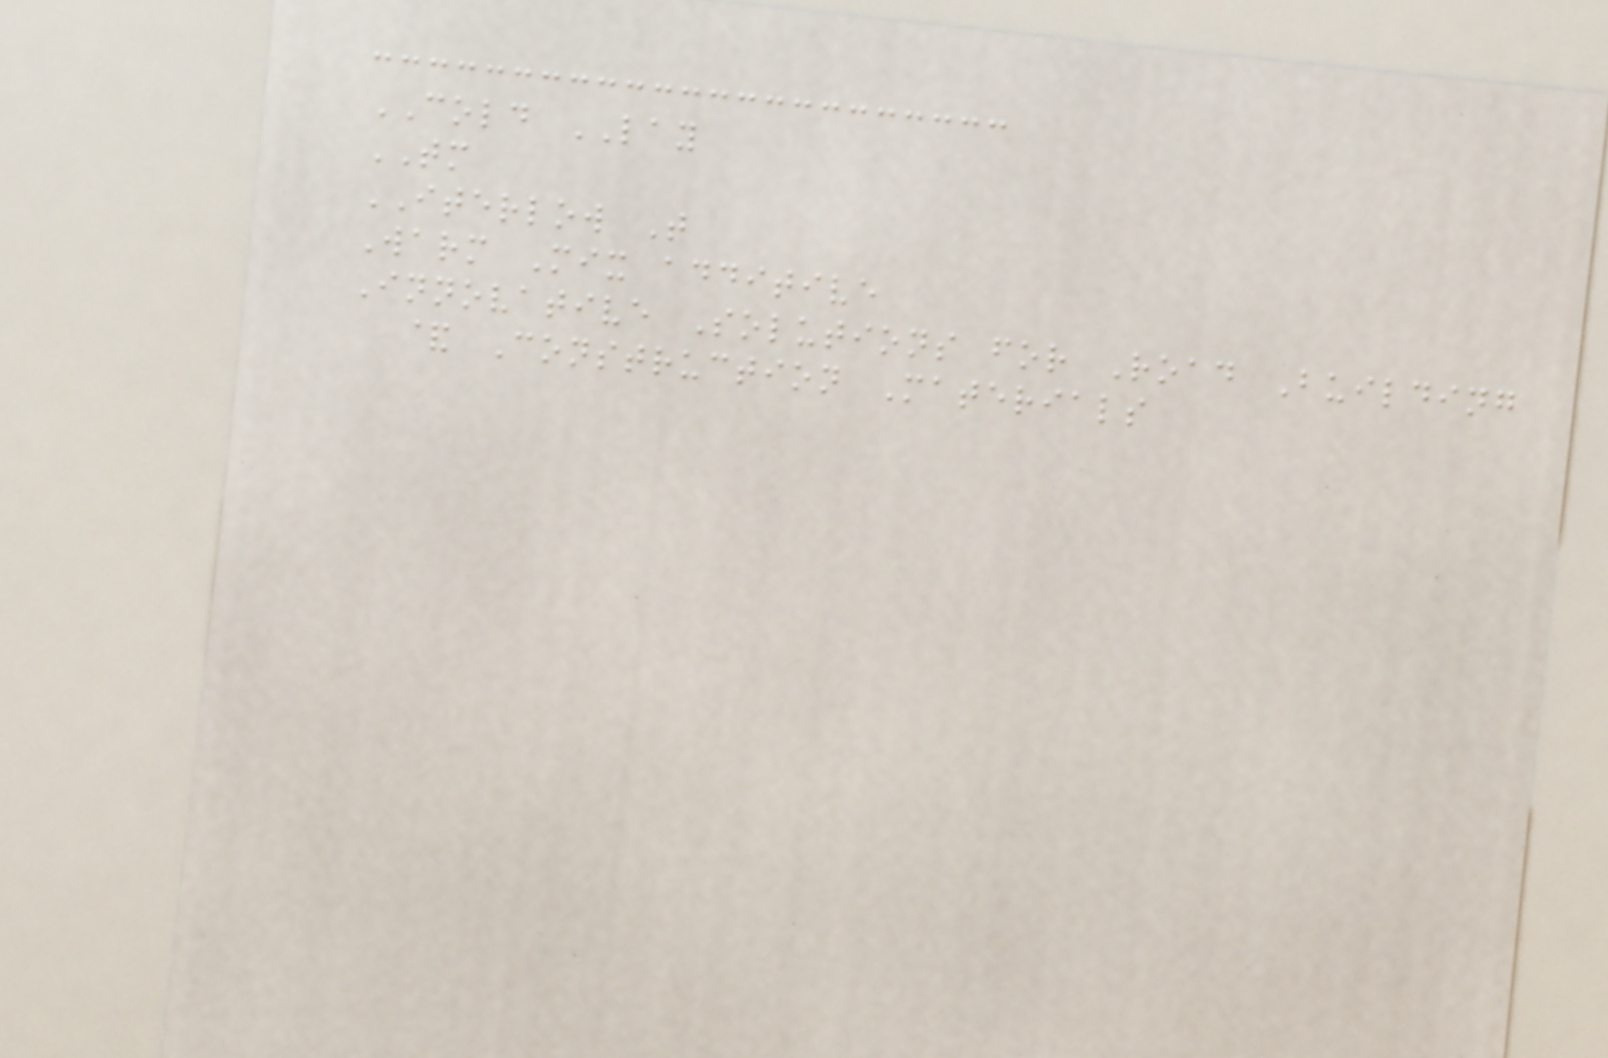COLD LAY
TM
ITERLOW T
Warm Mix additive
Innovative Solutions for Road Building
& Construction Materials
